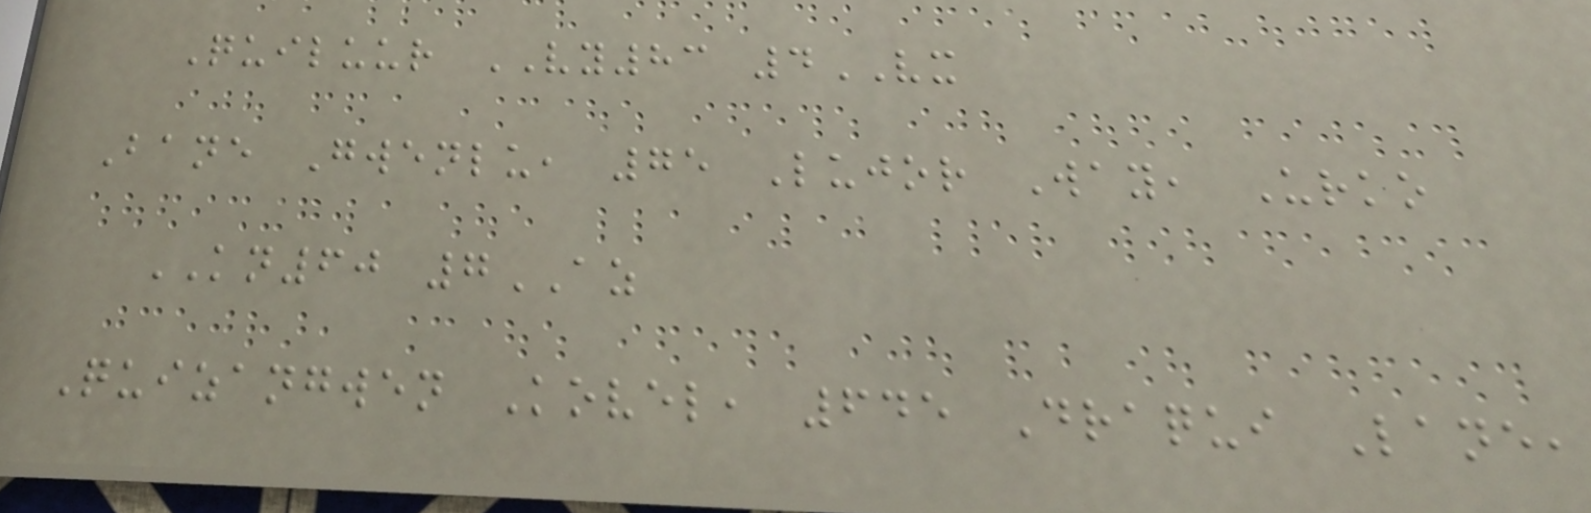Quiluur VY83 4VX
Bane Gwenlu, 75 Lujor Way, Urko
KN60 7AZ
Quizangwen Kovel, 645 Draqui Lane,
